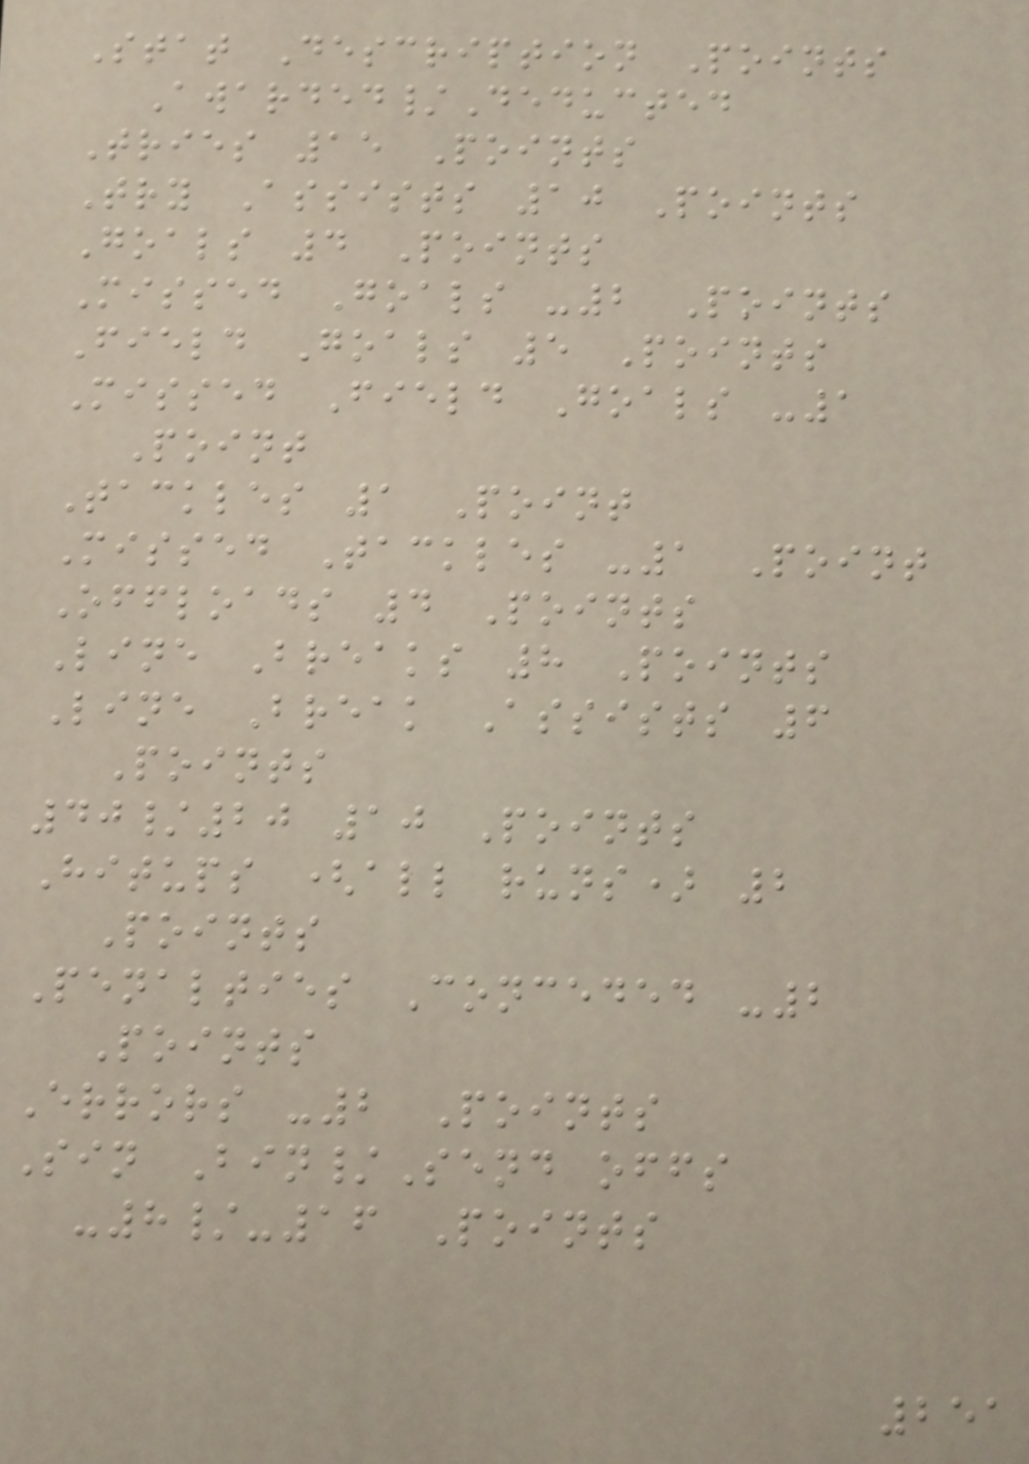Stat Description Points
Awarded/Deducted
Tries 15 Points
Try Assists 10 Points
Goals 4 Points
Missed Goals -2 Points
Field Goals 5 Points
Missed Field Goals -1
Point
Tackles 1 Point
Missed Tackles -1 Point
Offloads 4 Points
Line Breaks 8 Points
Line Break Assists 6
Points
40/20 10 Points
Hitups (all runs) 2
Points
Penalties Conceded -2
Points
Errors -2 Points
Sin Bin/Send offs
-8/-16 Points
251
